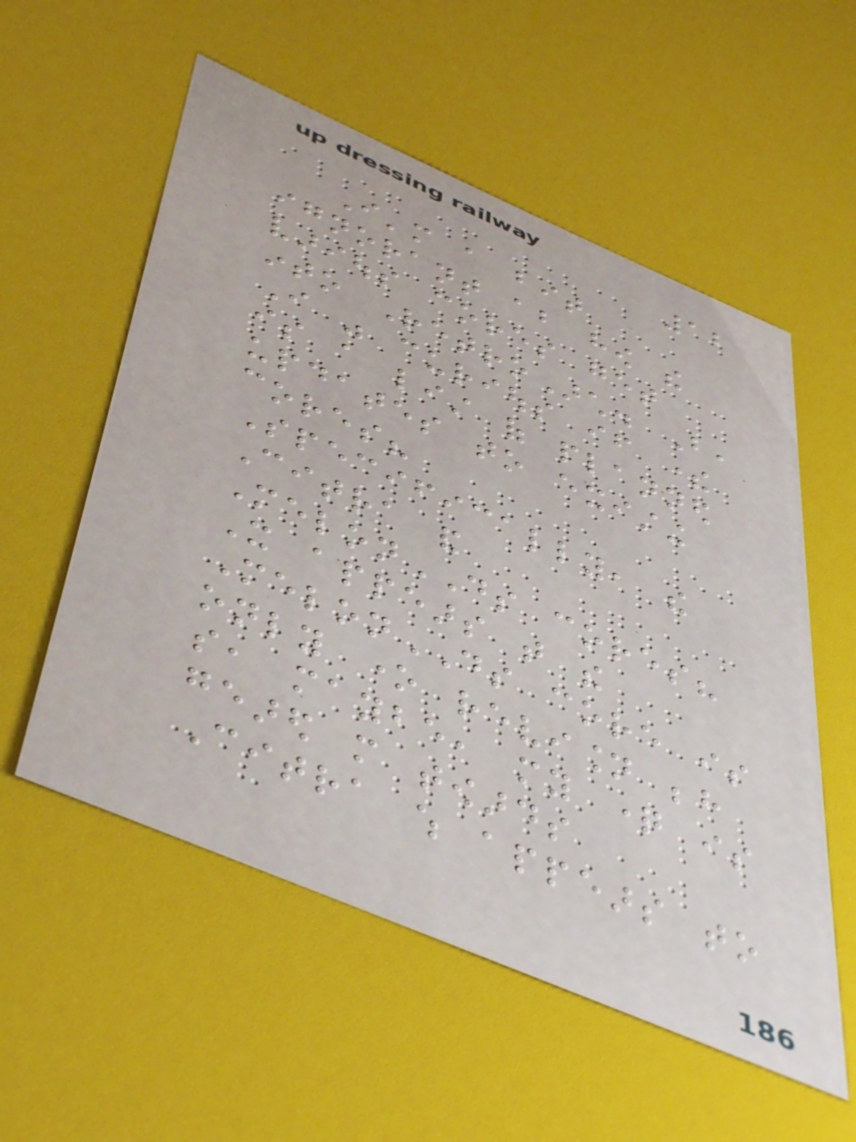12
I'm a bit
ignorant about how the
various cores get
into RetroArch. But,
I was curious if there
is a list of planned
updates to existing
cores?
Specifically, the
Citra and
MelonDS cores?
It appears that the
MelonDS core is
only one revision behind
so, maybe, my question is
geared more towards
Citra which appears to
